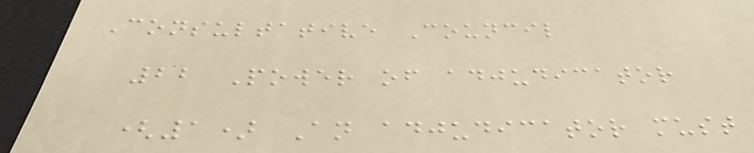Consultative Council
22 Power of adjudicator
(1) An adjudicator must
